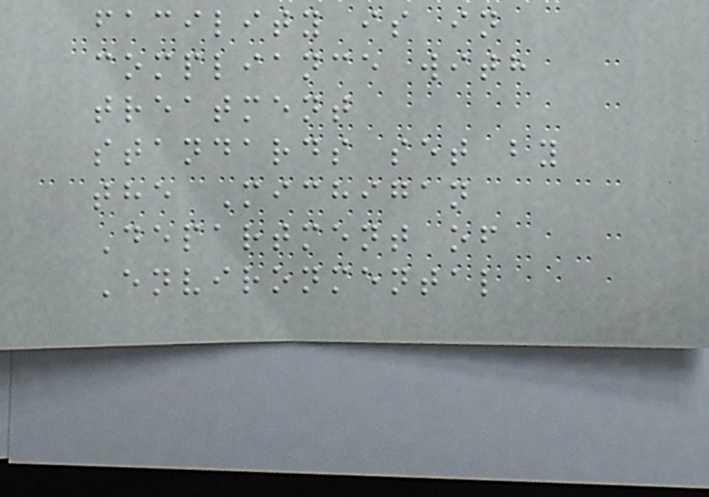facility is in
compliance with
treatment
standards set by
the Michigan
Department of
Environmental
